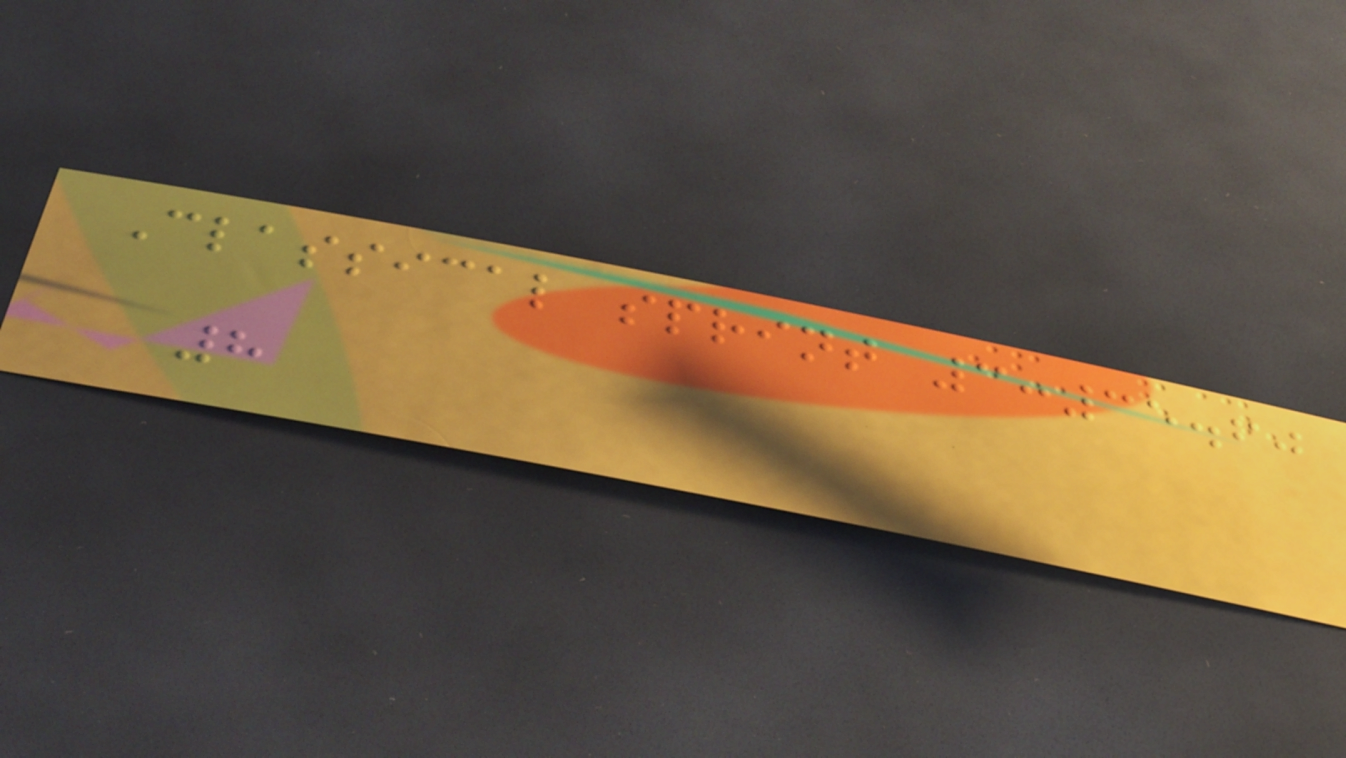Classical sprint 3:35.60
8
